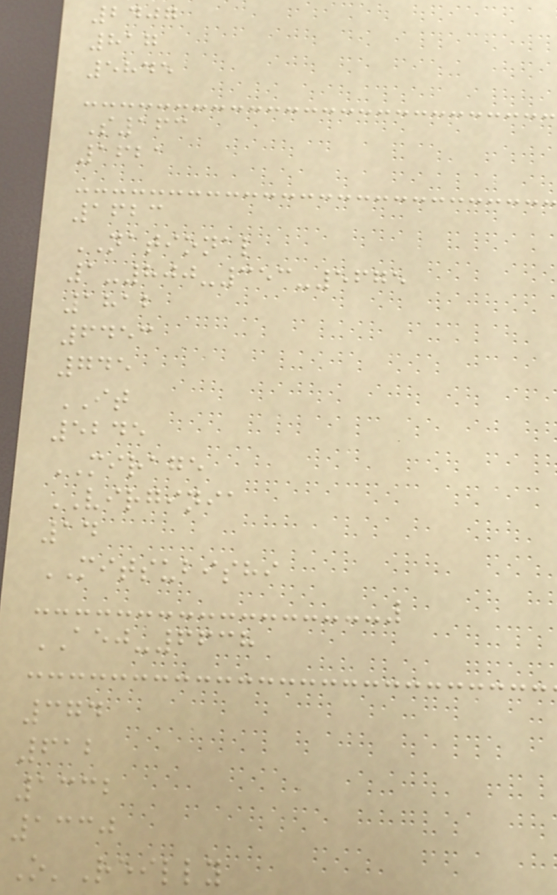2407
817
5845
S163
1621
1623
NATIONAL
1-800-353-5675
1812
6453
745
IT
5245
MIRAGE
VIRGINIA
14
MITSUBISHI
AEJ-6638
374
612
1332
1330
O'Reilly
